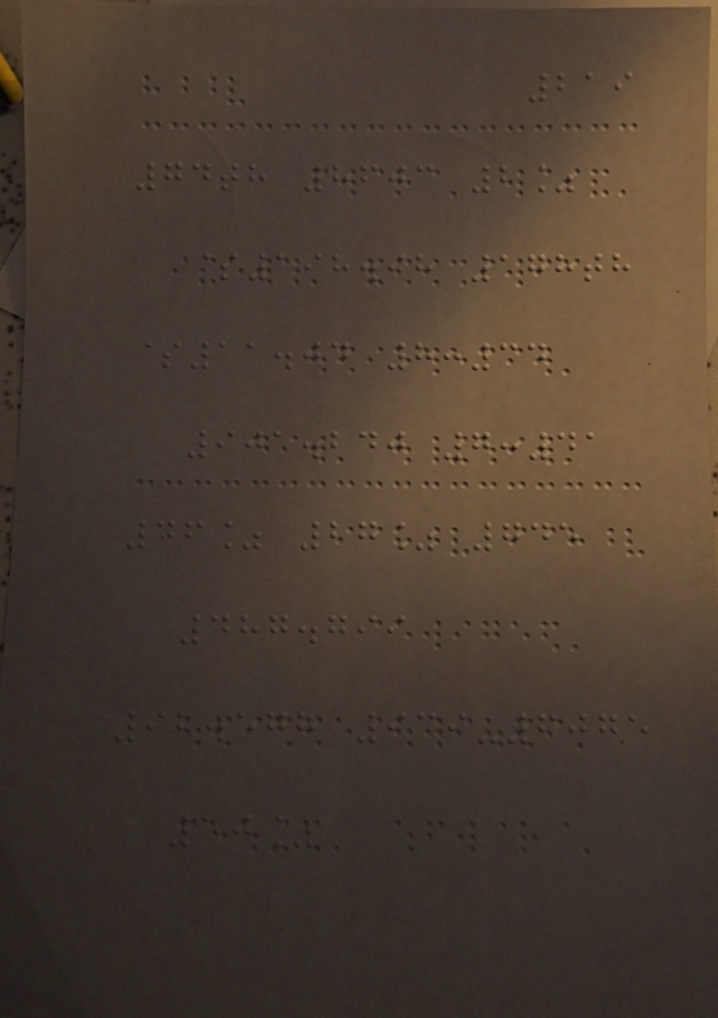219
74th 8603 2%
$198.98 178th
$11.04 8:34
901.240 7:41
46% 27% 745
487.799
92.578 939-6075
50%
